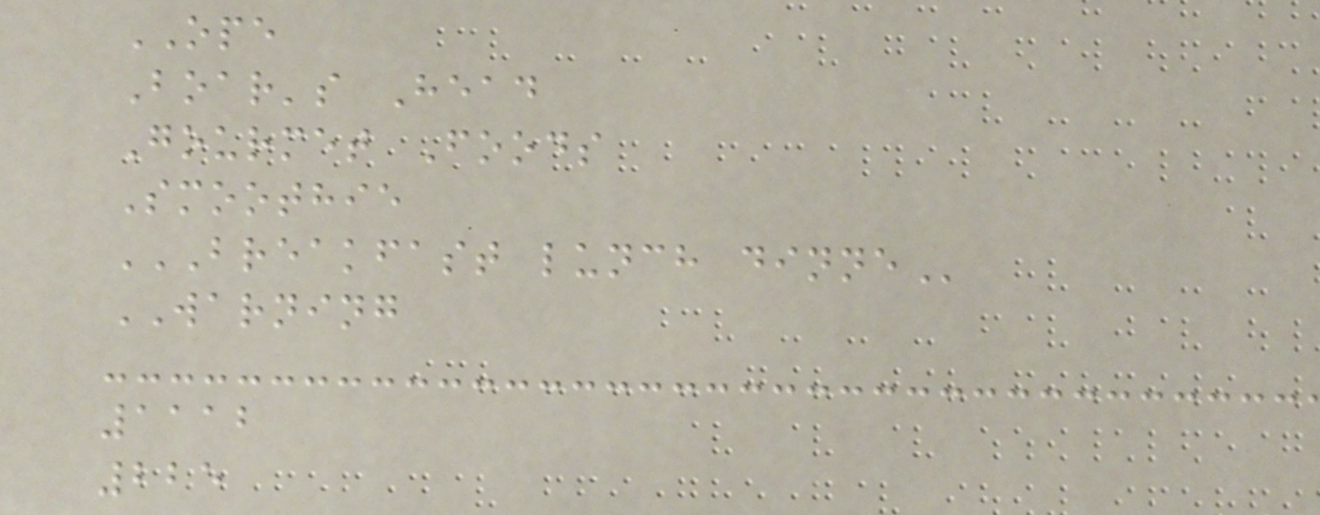OPE
Boar's Head
Gourmet Foods
Smoothie
BREAKFAST LUNCH DINNE
WARNING
1112
225
